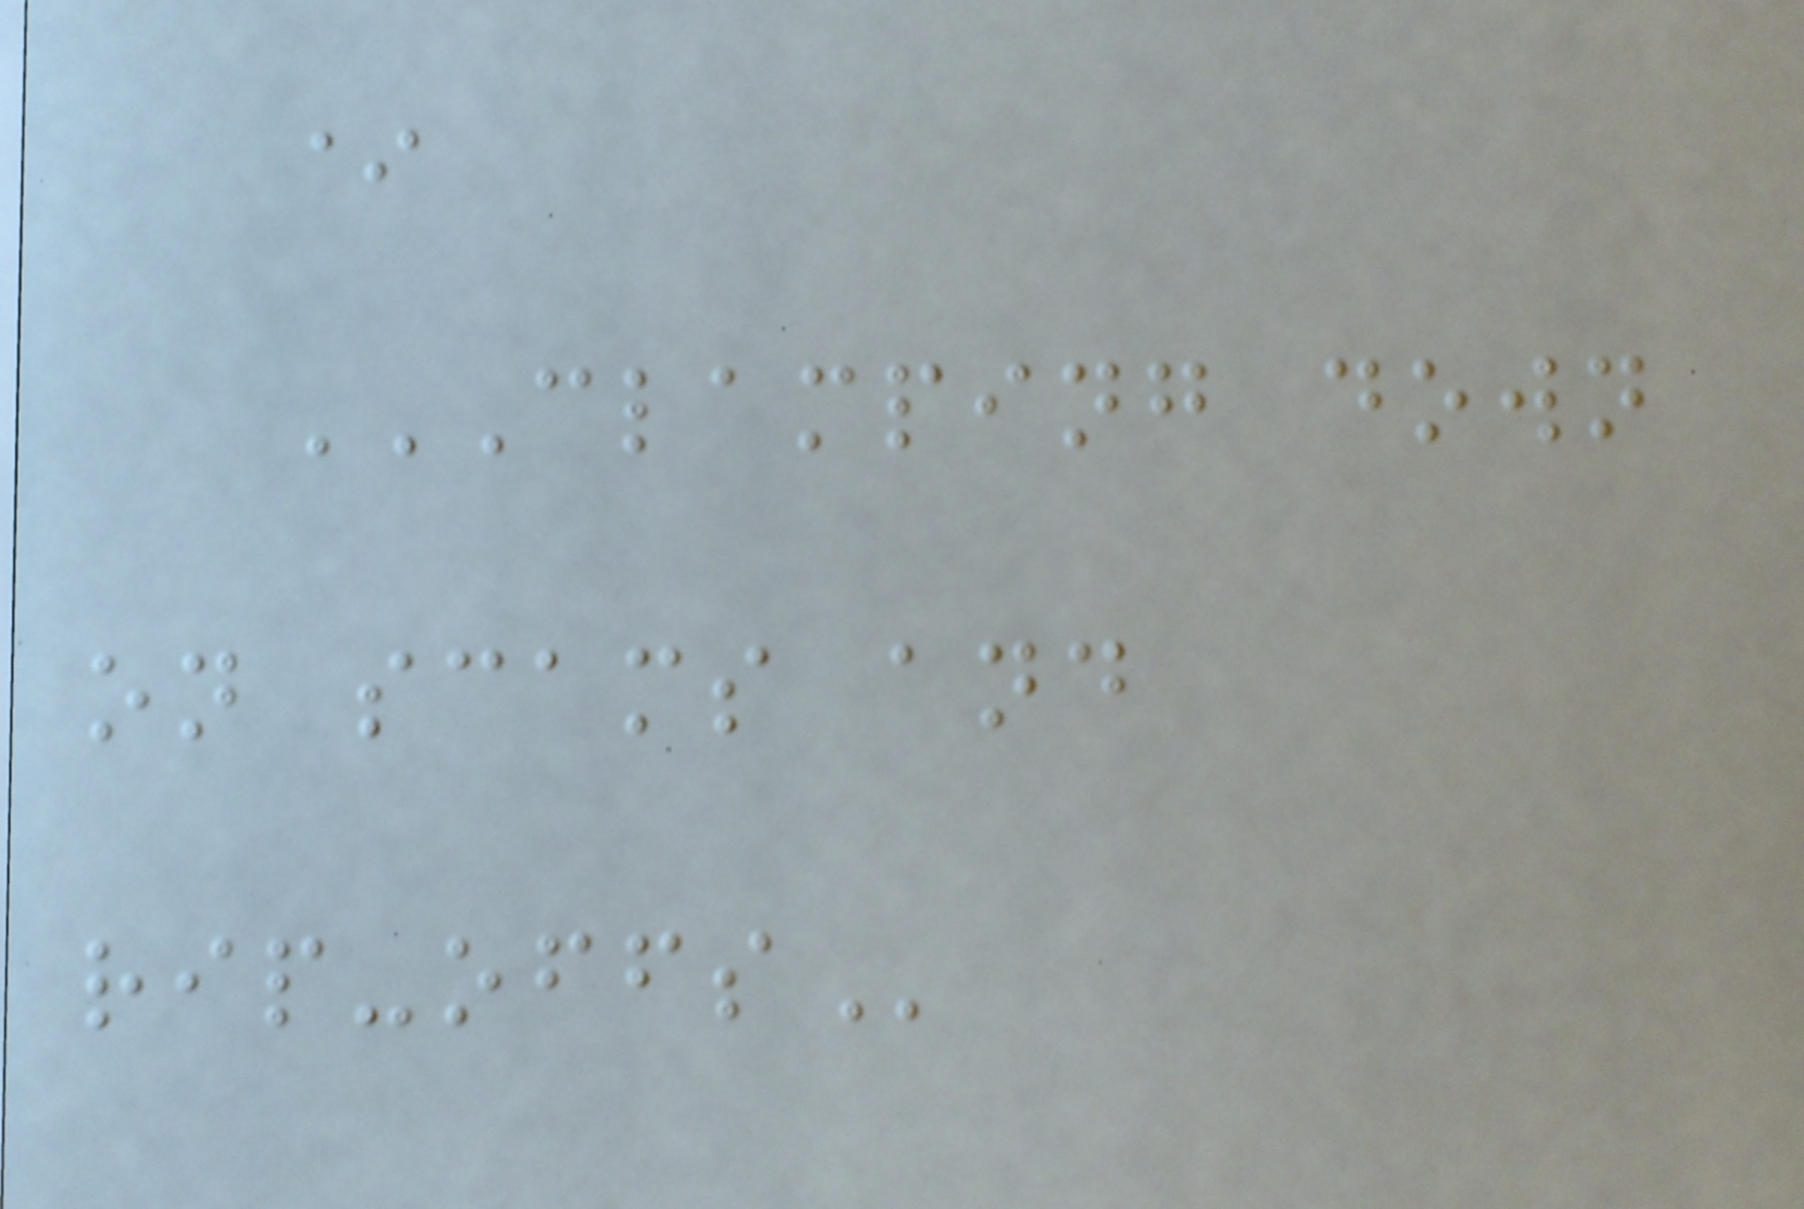*
CLAMPING DOWN
ON SCAMS AND
RIP-OFFS
